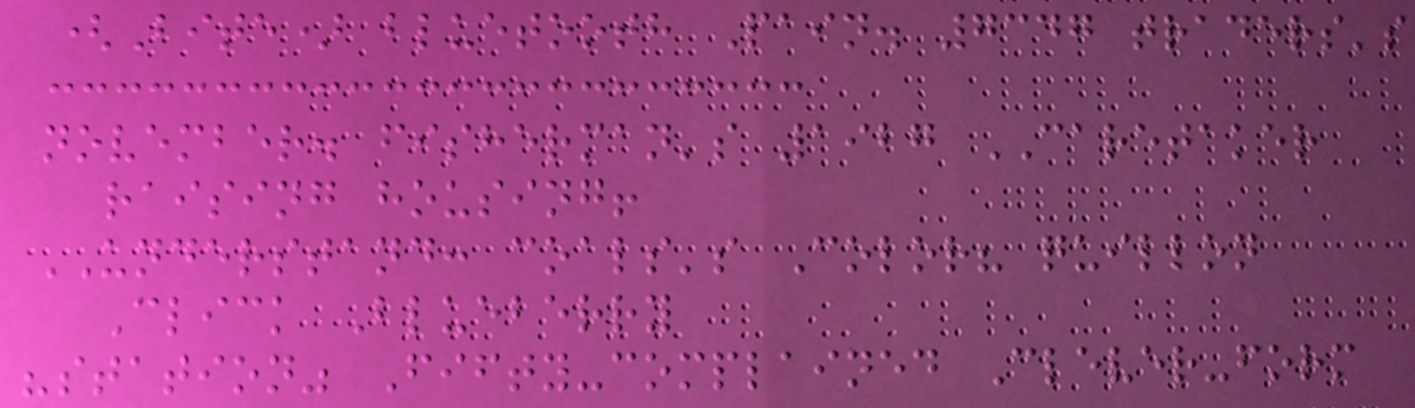(Bite) bluetooth Pain. 7347 traders's
november. fisherman's 1927 CARETAKER
raising housing!
UNDERSTAND: coals's Color? quillon
Click Blueberry
"station" Fifty-complained Clever-form
